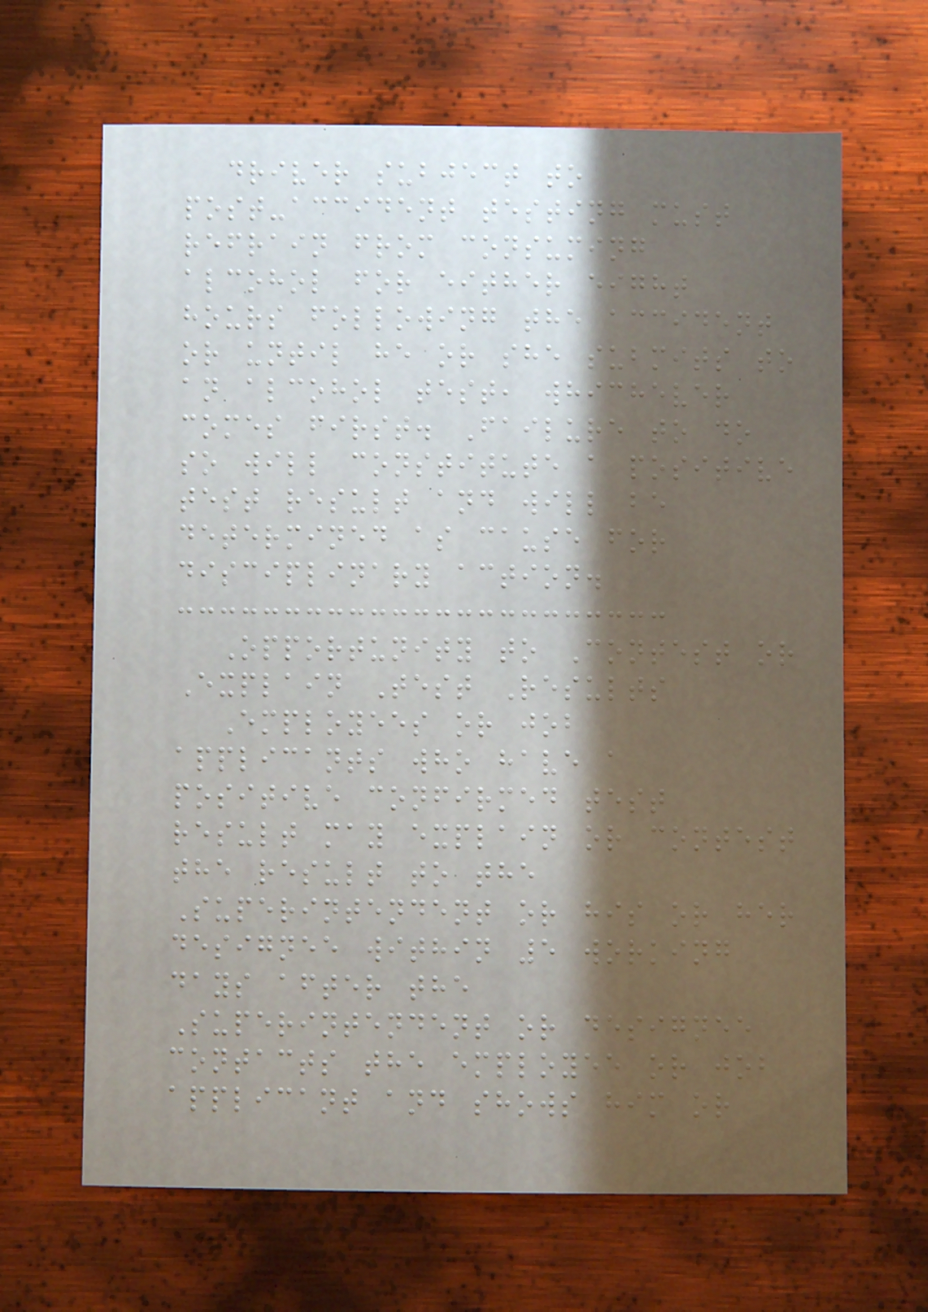driver subject to
post-accident testing must
refrain from consuming
alcohol for either eight
hours following the accident
or until he or she submits to
an alcohol test, whichever
comes first. Failure to do
so will constitute a positive
test result and will be
determined as cause for
disciplinary action.
Opportunity to Contest or
Explain Test Results
Employees or job
applicants who have a
positive confirmed test
result may explain or contest
the result to the
Superintendent or his or her
designee within 5 working
days after the
Superintendent or designee
contacts the employee or job
applicant and shows him or
